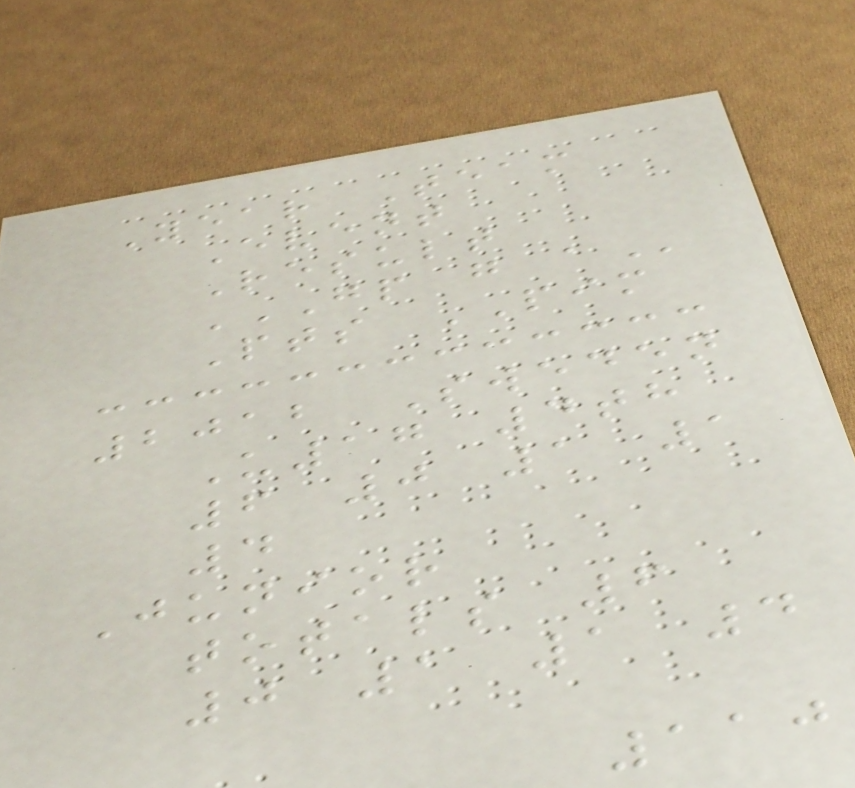Year Team
Event
Result
GP G A
Pts PIM
2012 Sweden
U17 4th
6 0 1 1
4
Junior
totals 6
0 1 1 4
110
